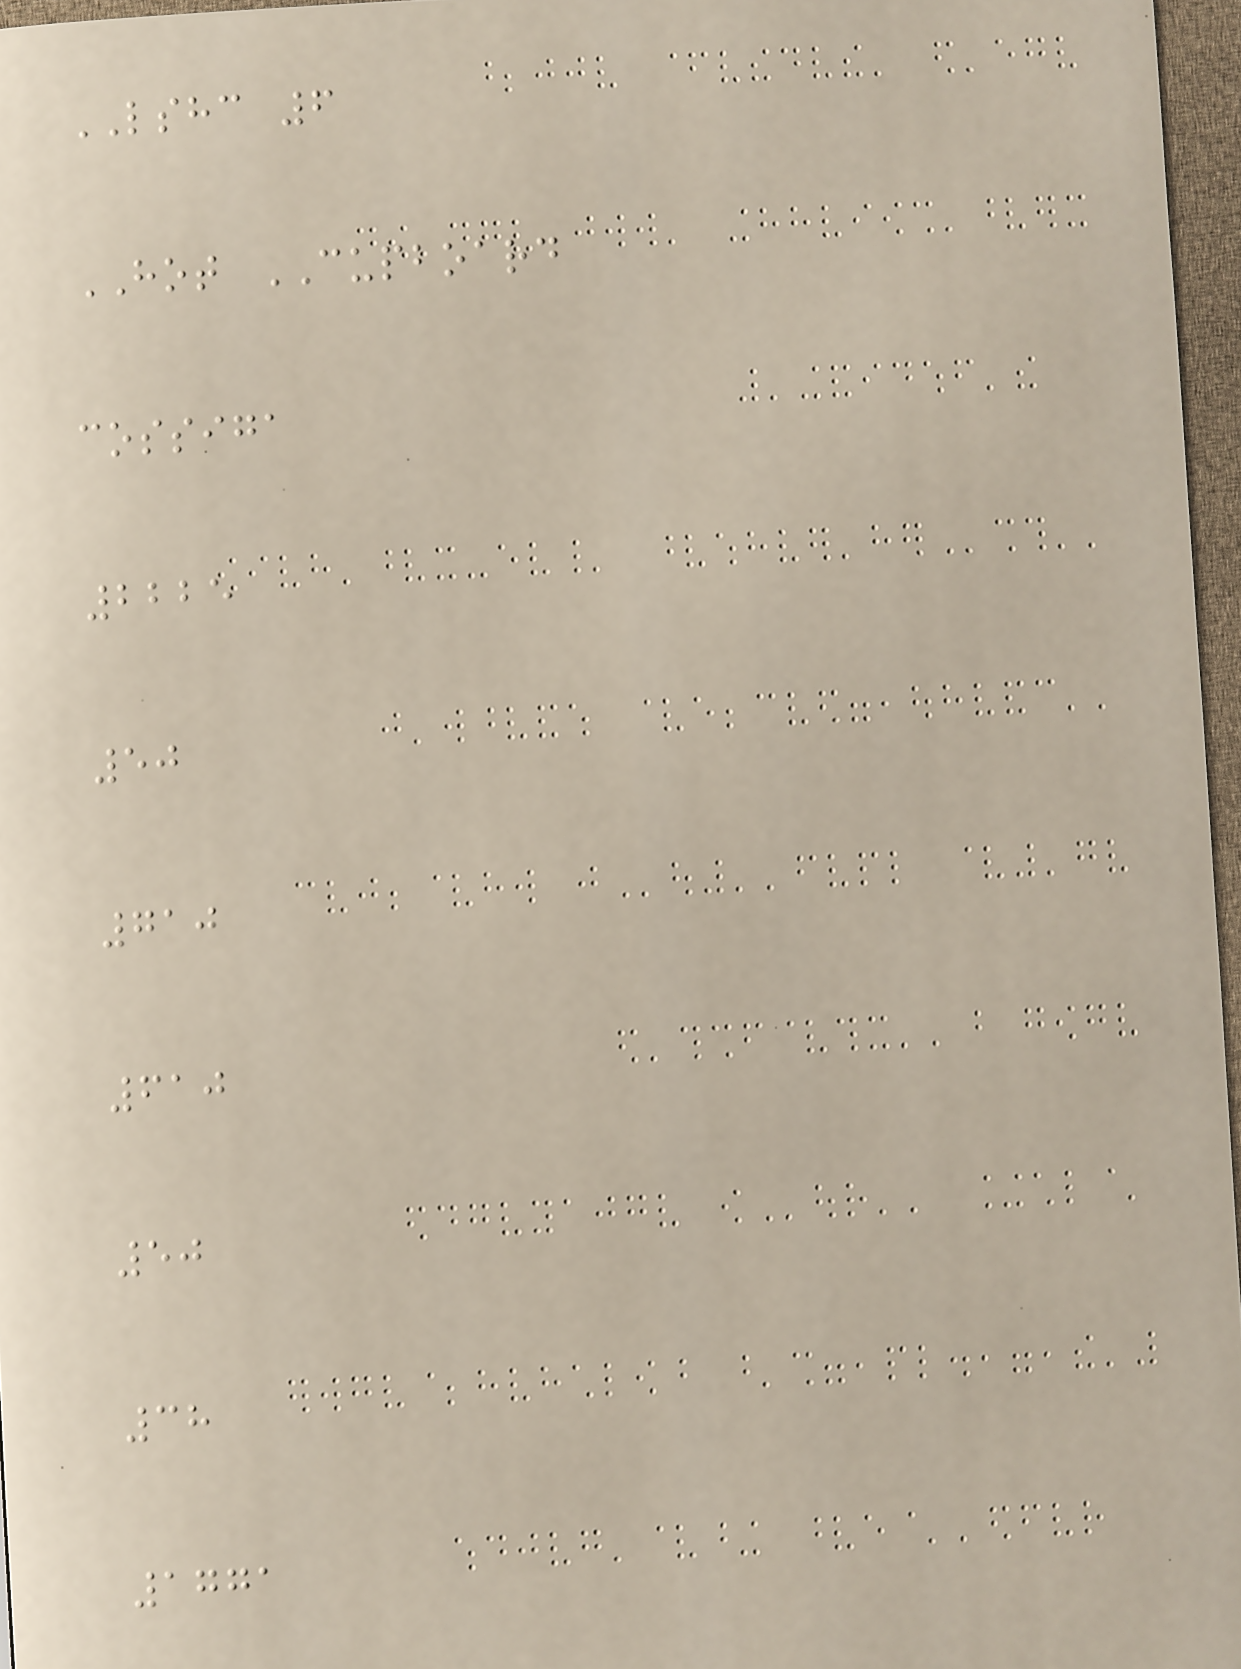LSHC 6
HOT CUPBOARD
cossiga
2225
50
710
610
50
38
1771
